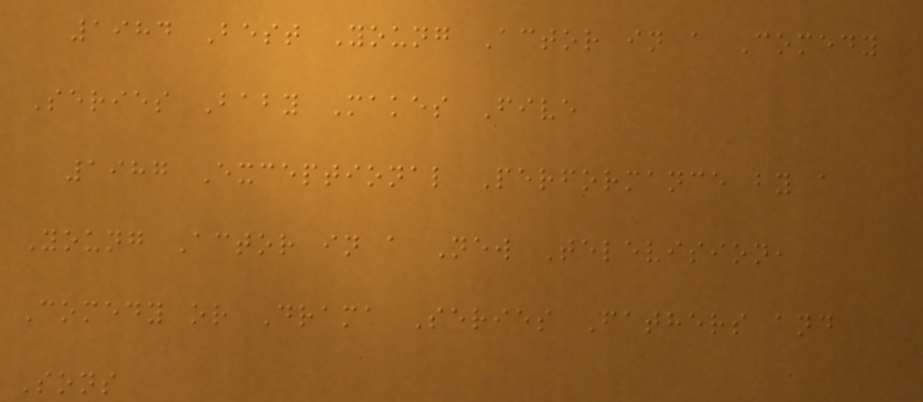1984 Best Young Actor in a Comedy
Series Baby Makes Five
1987 Exceptional Performance by a
Young Actor in a New Television,
Comedy or Drama Series Fathers and
Sons
